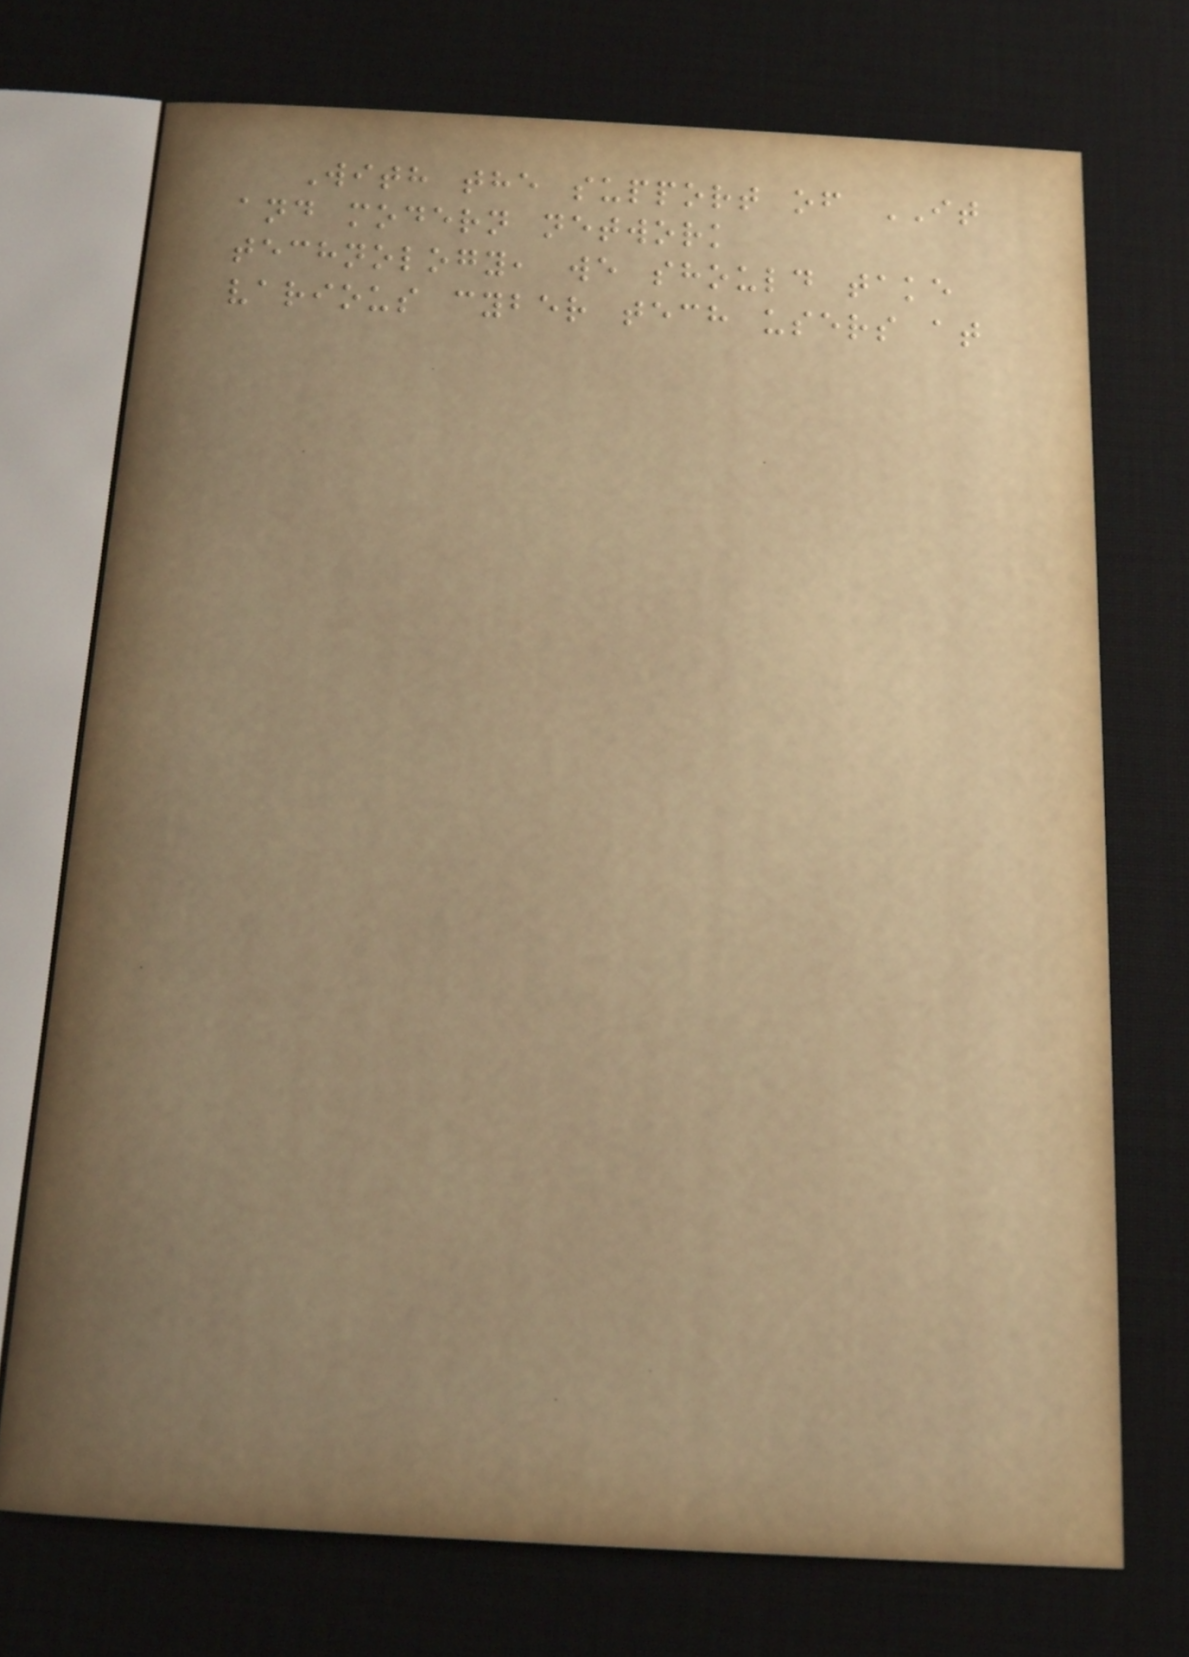With the support of IT
and modern network
technology, we should take
various cyber tech users at
